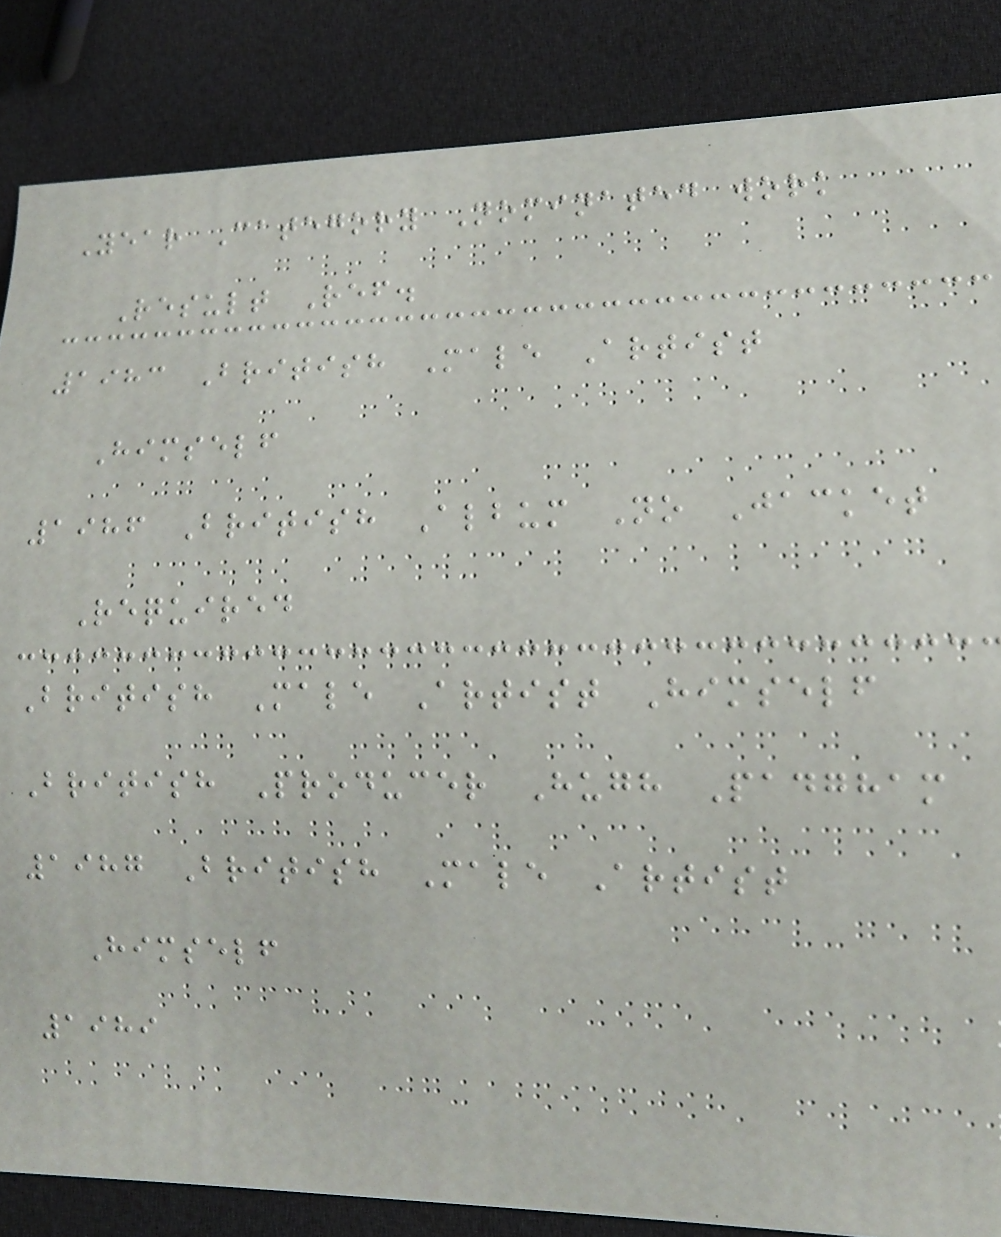Year Category Nominated work
Result Ref.
1983 British Male Artist
Himself
1986 British Album No Jacket
Required
British Male Artist Himself
British Producer Hugh Padgham
1987 British Male Artist
Himself
1989
